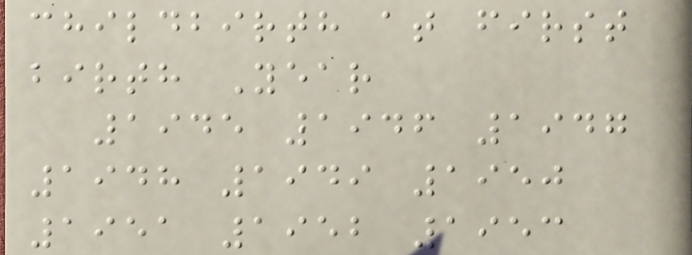childbirth at first
birth Year
1945 1946 1947
1948 1949 1950
1951 1952 1953
